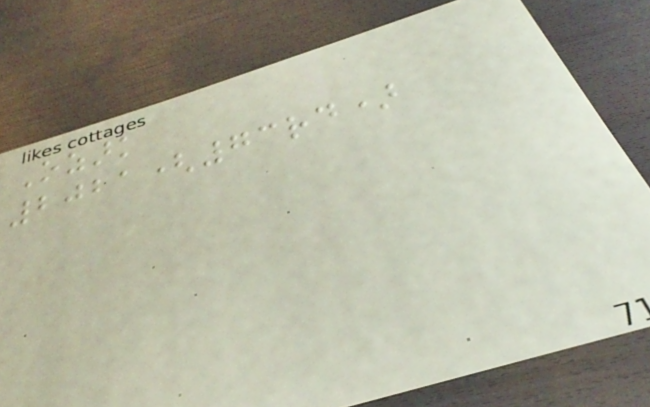Ozark
2021(73rd)
